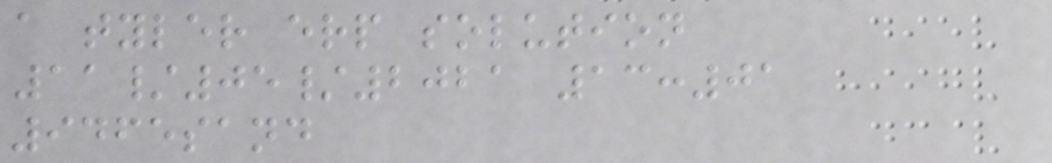a tyler erp solution
11/05/2021 13:01
9465sand
